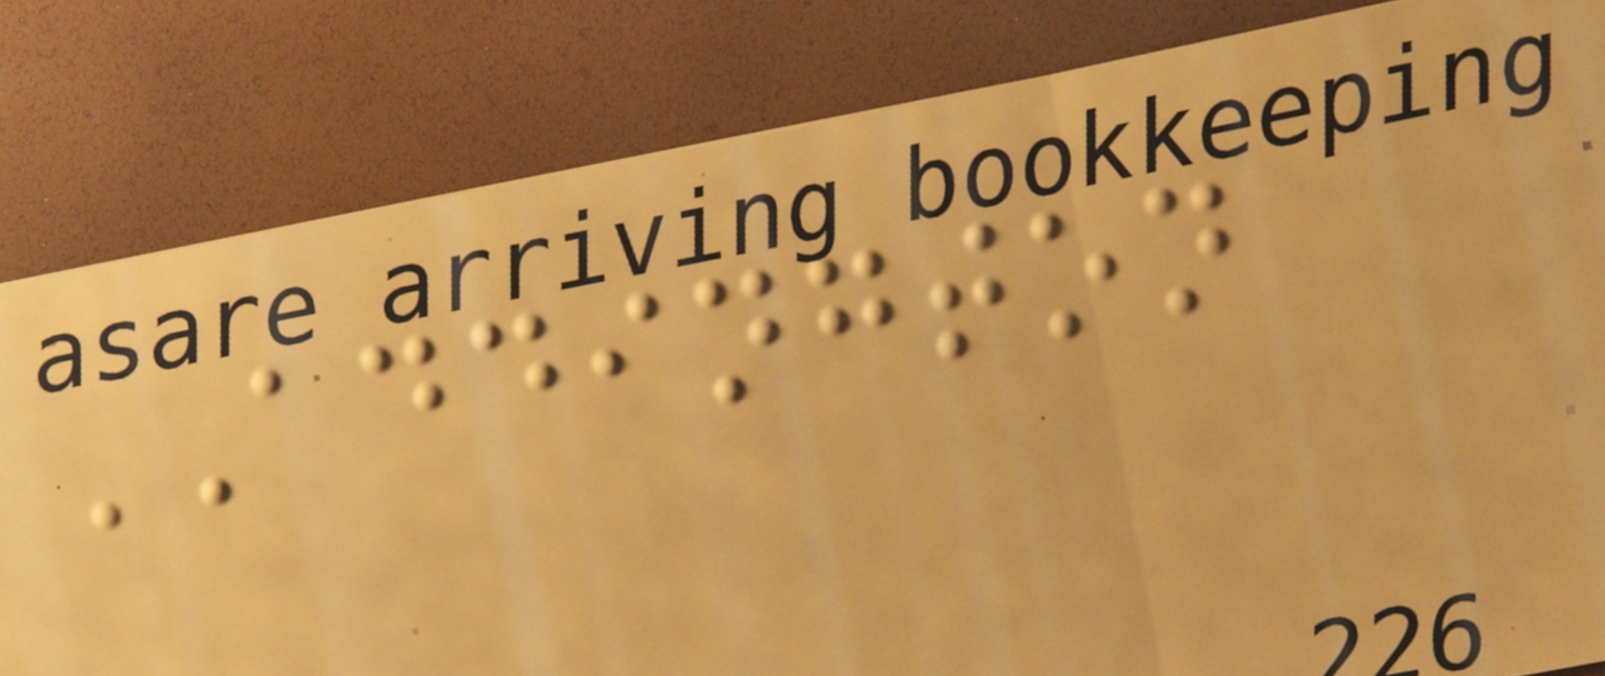ADDINGTON
